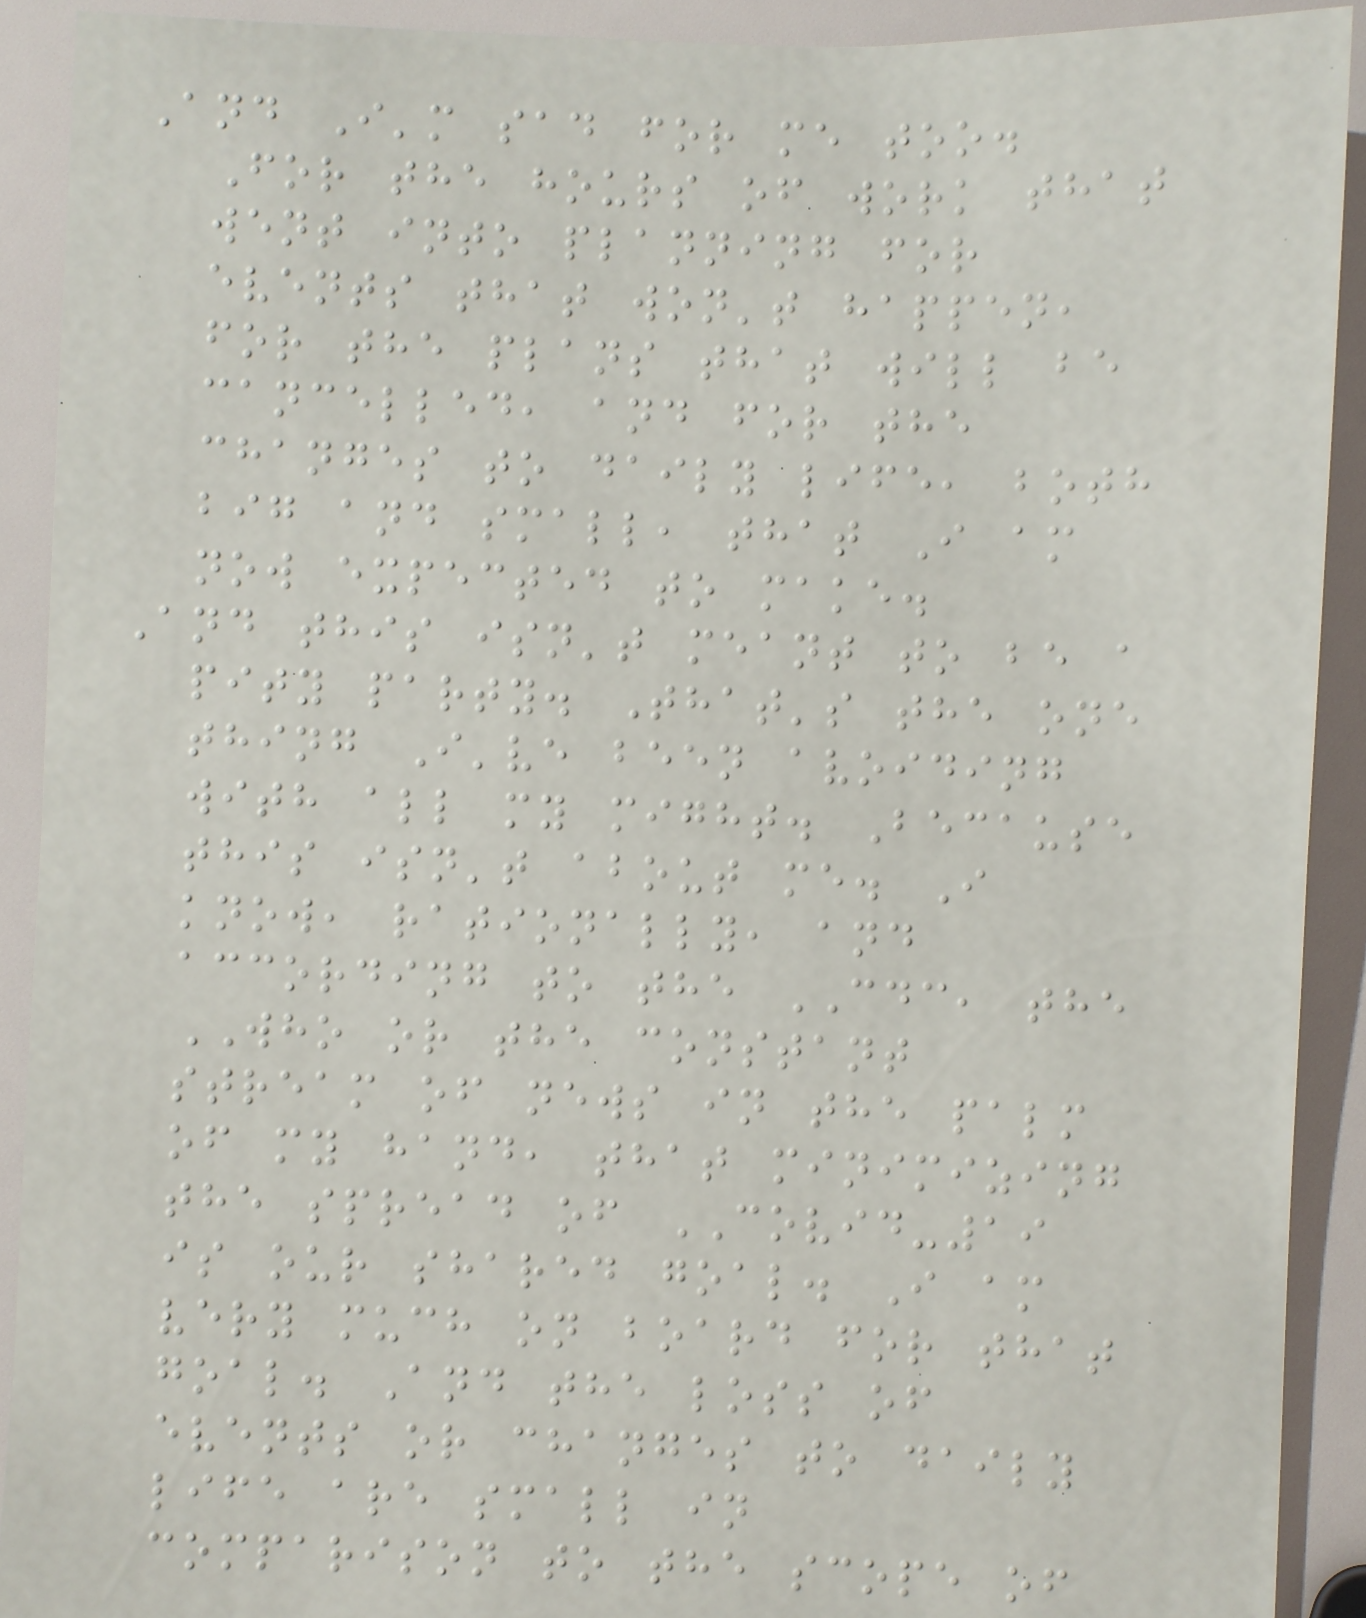And I'm sad for me too.
For the hours of work that
went into planning for
events that won't happen,
for the plans that will be
cancelled, and for the
changes to daily life, both
big and small, that I am
now expected to make.
And this isn't meant to be a
pity party. That's the one
thing I've been avoiding
with all my might. Because
this isn't about me. I
know, rationally, and
according to the CDC, the
WHO or the constant
stream of news in the palm
of my hand, that minimizing
the spread of COVID-19
is our shared goal. I am
very much on board for that
goal. And the loss of
events or changes to daily
life are small in
comparison to the scope of
